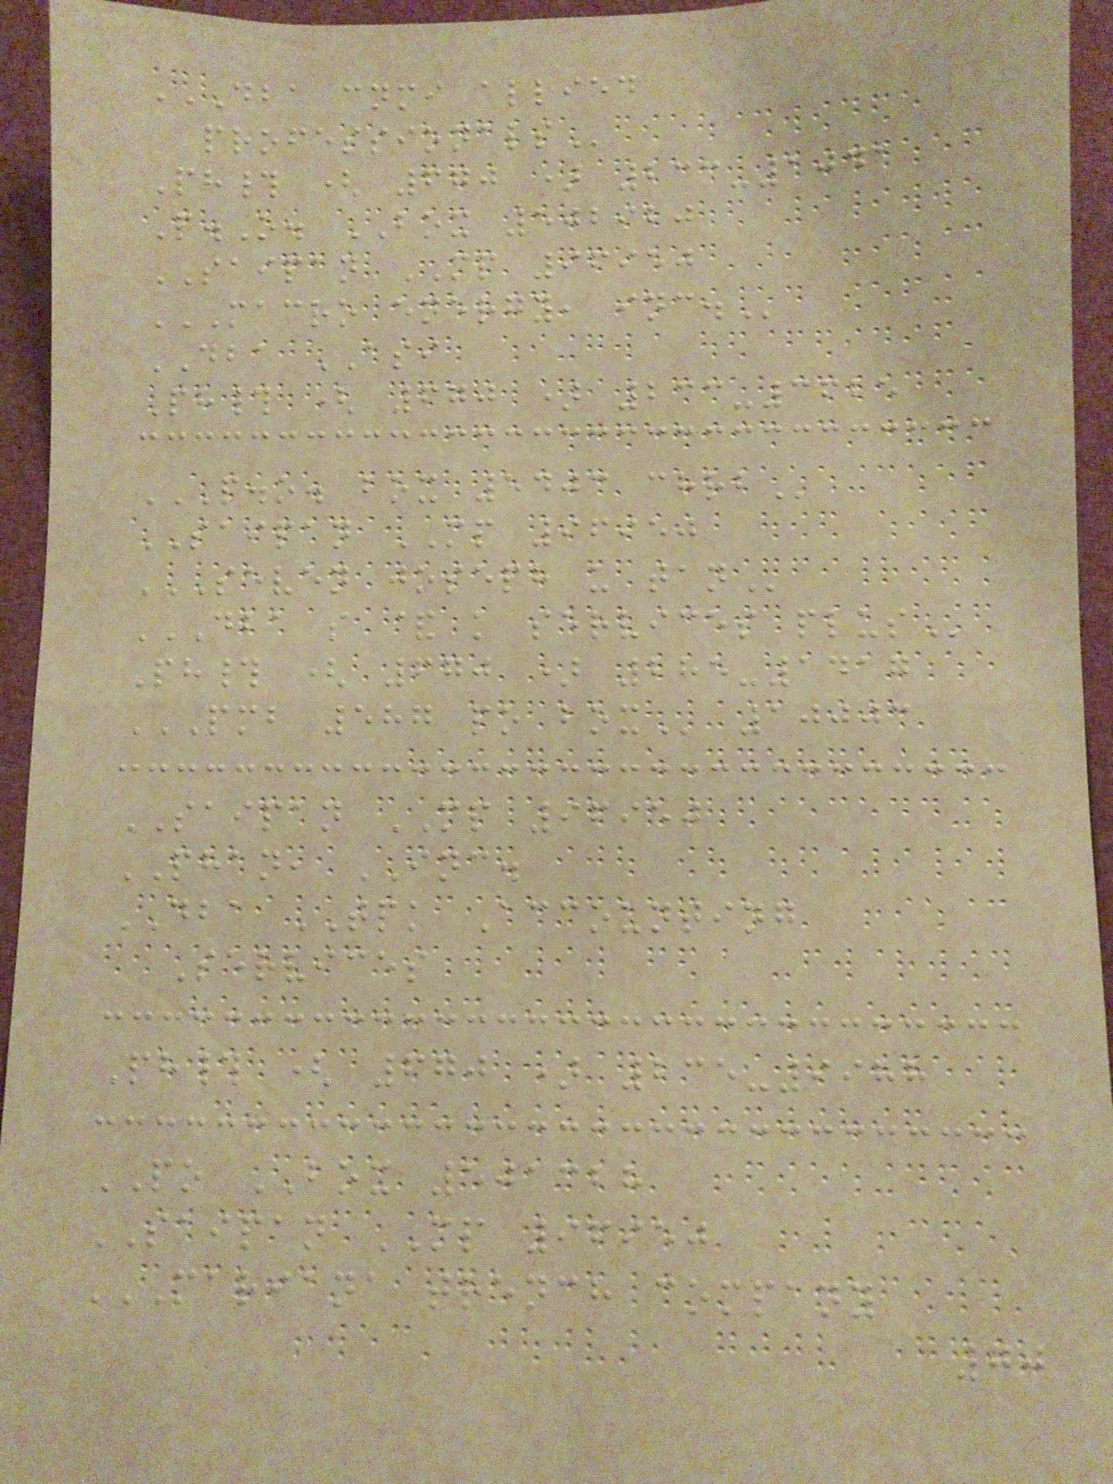DBA CNMI ALLIED
PROFESSIONALS
Ph# ( 670 ) 233-1041
P.O. BOX 502920
SAIPAN MP 96950
MACRO ENERGY, INC.
DBA ASI
Ph# ( 670 ) 233-3625
P.O. BOX 5403 CHRB
SAIPAN MP 96950
SEVEN JOSEPH U TAN
DBA S & K SERVICES PLUS
Ph# ( 670 ) 285-1417
PMB 587 PO BOX 10003
SAIPAN MP 96950
PHAN, INC.
DBA TPK Accounting
Services
Ph# ( 670 ) 235-9988
PO BOX 501328
SAIPAN MP 96950
MARIANA TRENCH COMPANY
70
